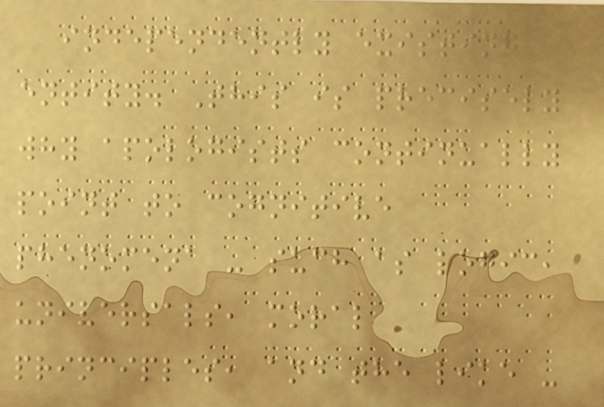independently existing
entity. This is precisely
why apologists continually
point to cognitive
phenomena - such as logic,
universals, moral
principles, and the like -
